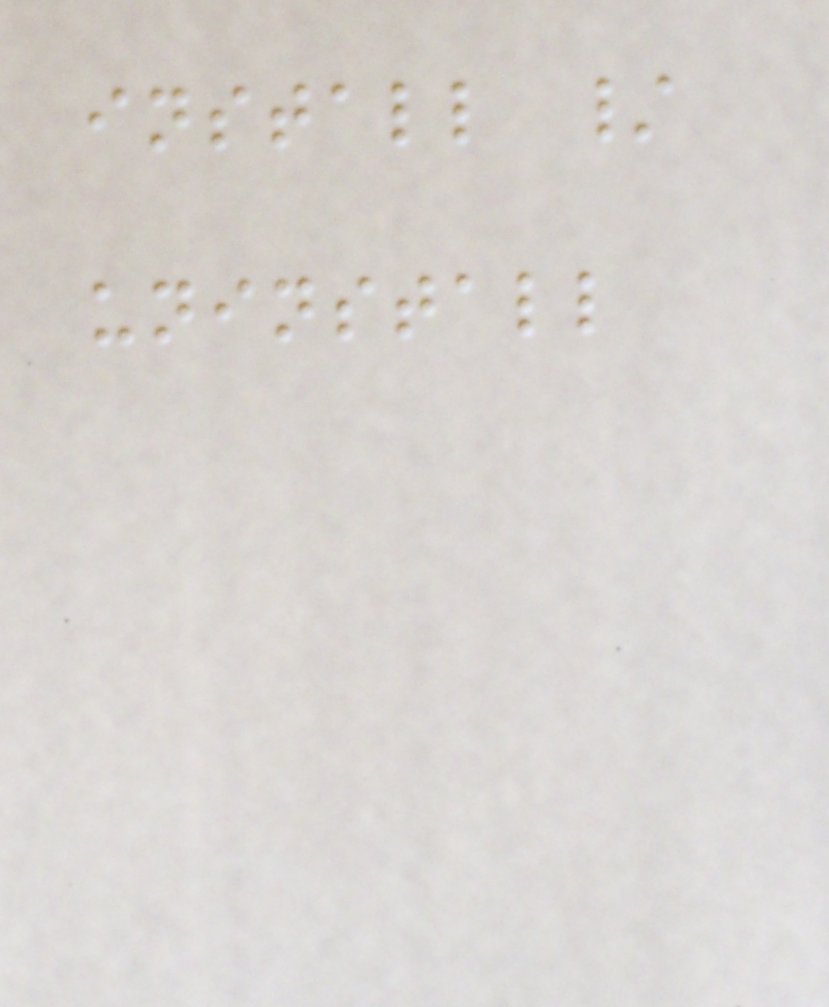install /
uninstall
